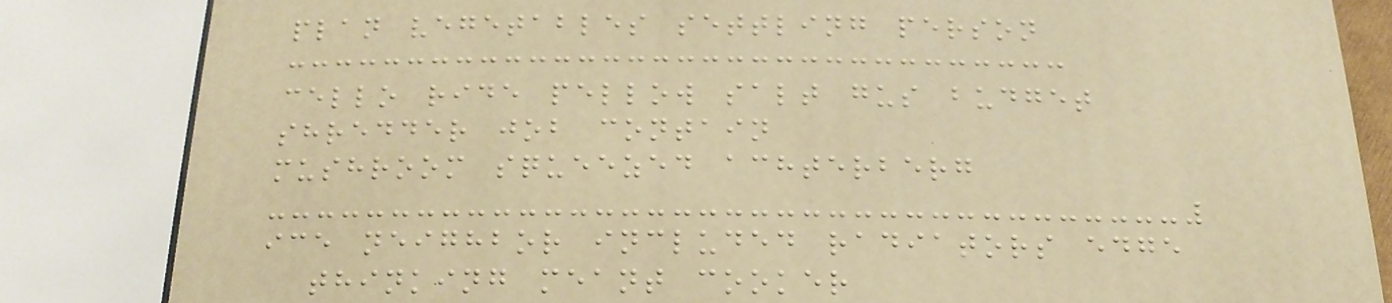plan vegetables settling person
cello ride pellow salt gus budget
shredder job contain
mushroom squeezed achterberg
ice neighbor included radiators edge
thinking meant cooker
